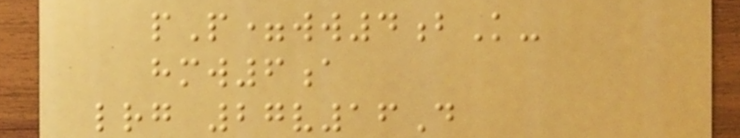pP=ww4bK-
hmw6a
lrg 27v16D
